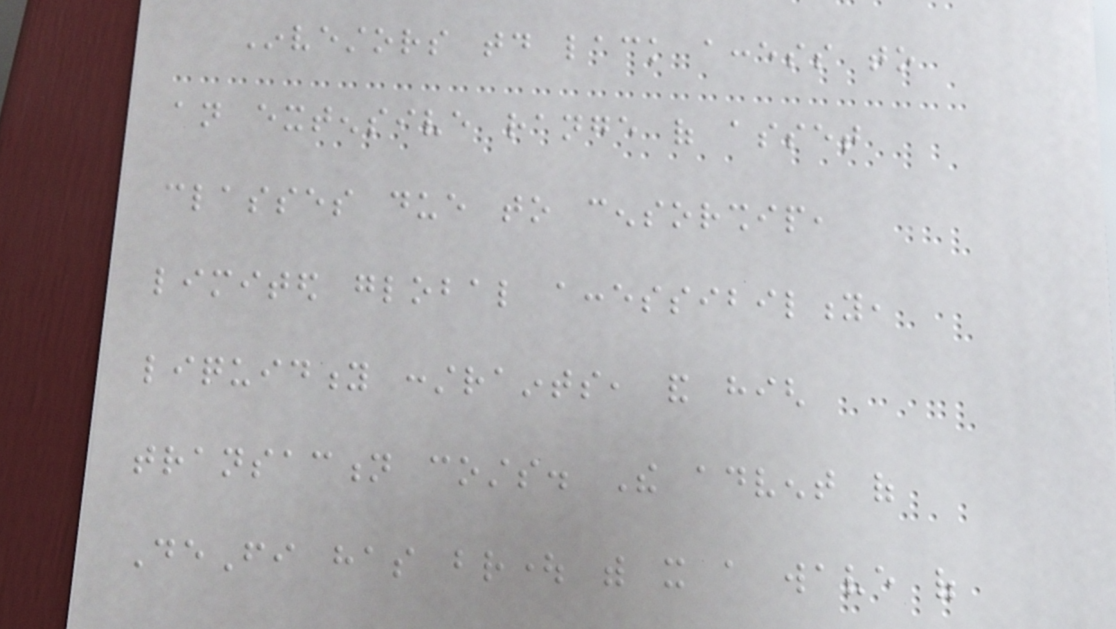Investors today lack access to
an extensive range of asset
classes due to censorship,
limited global accessibility,
liquidity constraints, and high
transaction costs. The advent of
DeFi has brought with it a wave of
